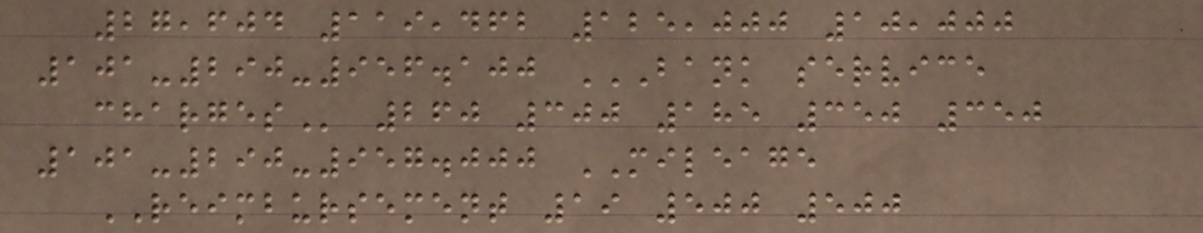27,604 119,462 125,000 10,000
101-290-956.100 BANK SERVICE
CHARGES 260 300 185 350 350
101-290-957.000 MILEAGE
REIMBURSEMENT 19 500 500
